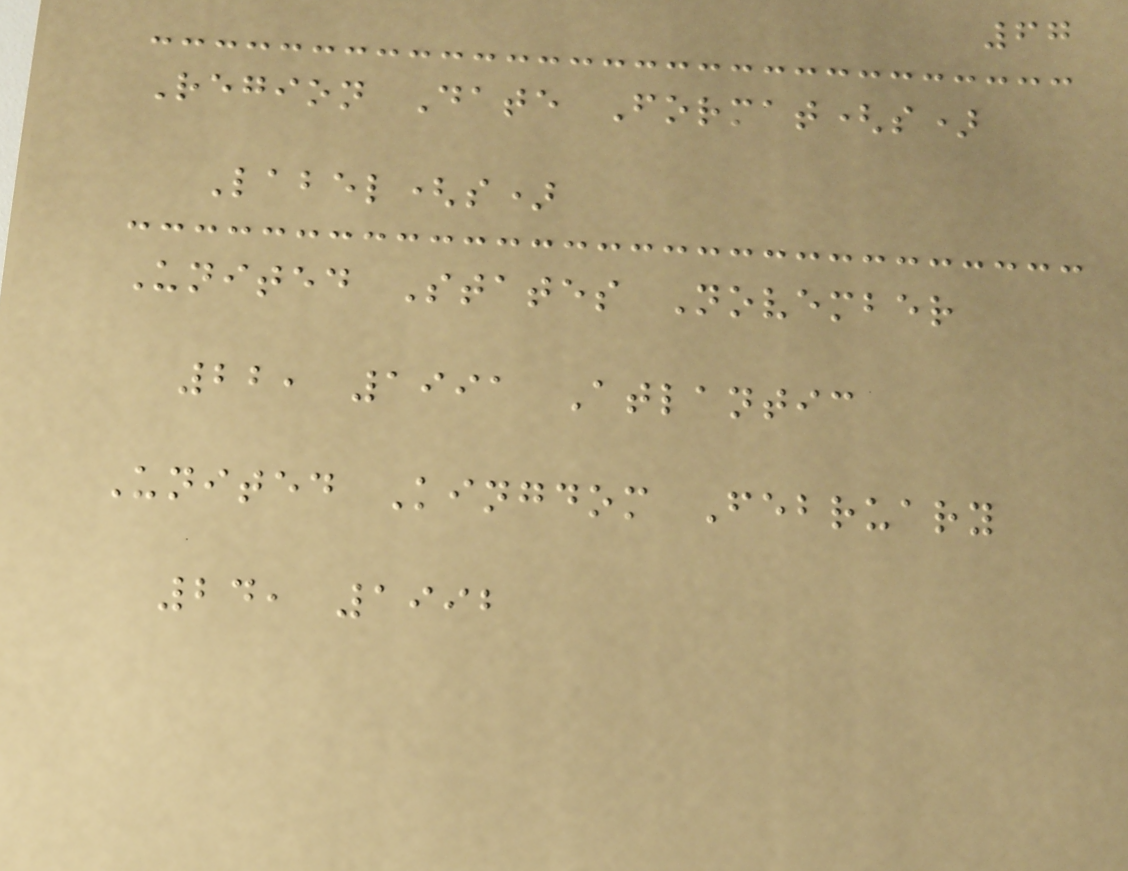67
Region Date Format(s)
Label(s)
United States November
22, 1991 Atlantic
United Kingdom February
24, 1992
